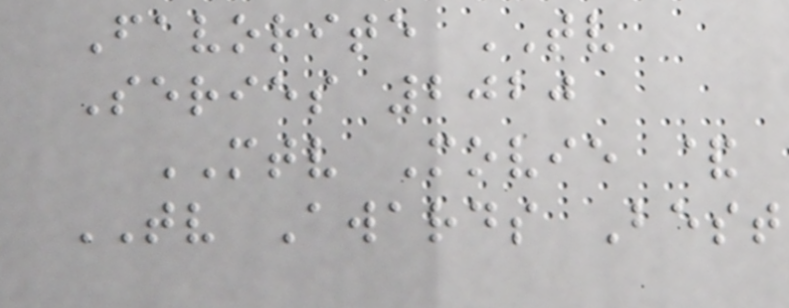Favorite TV
Series 2020
MTV Movie &
TV Awards Best
